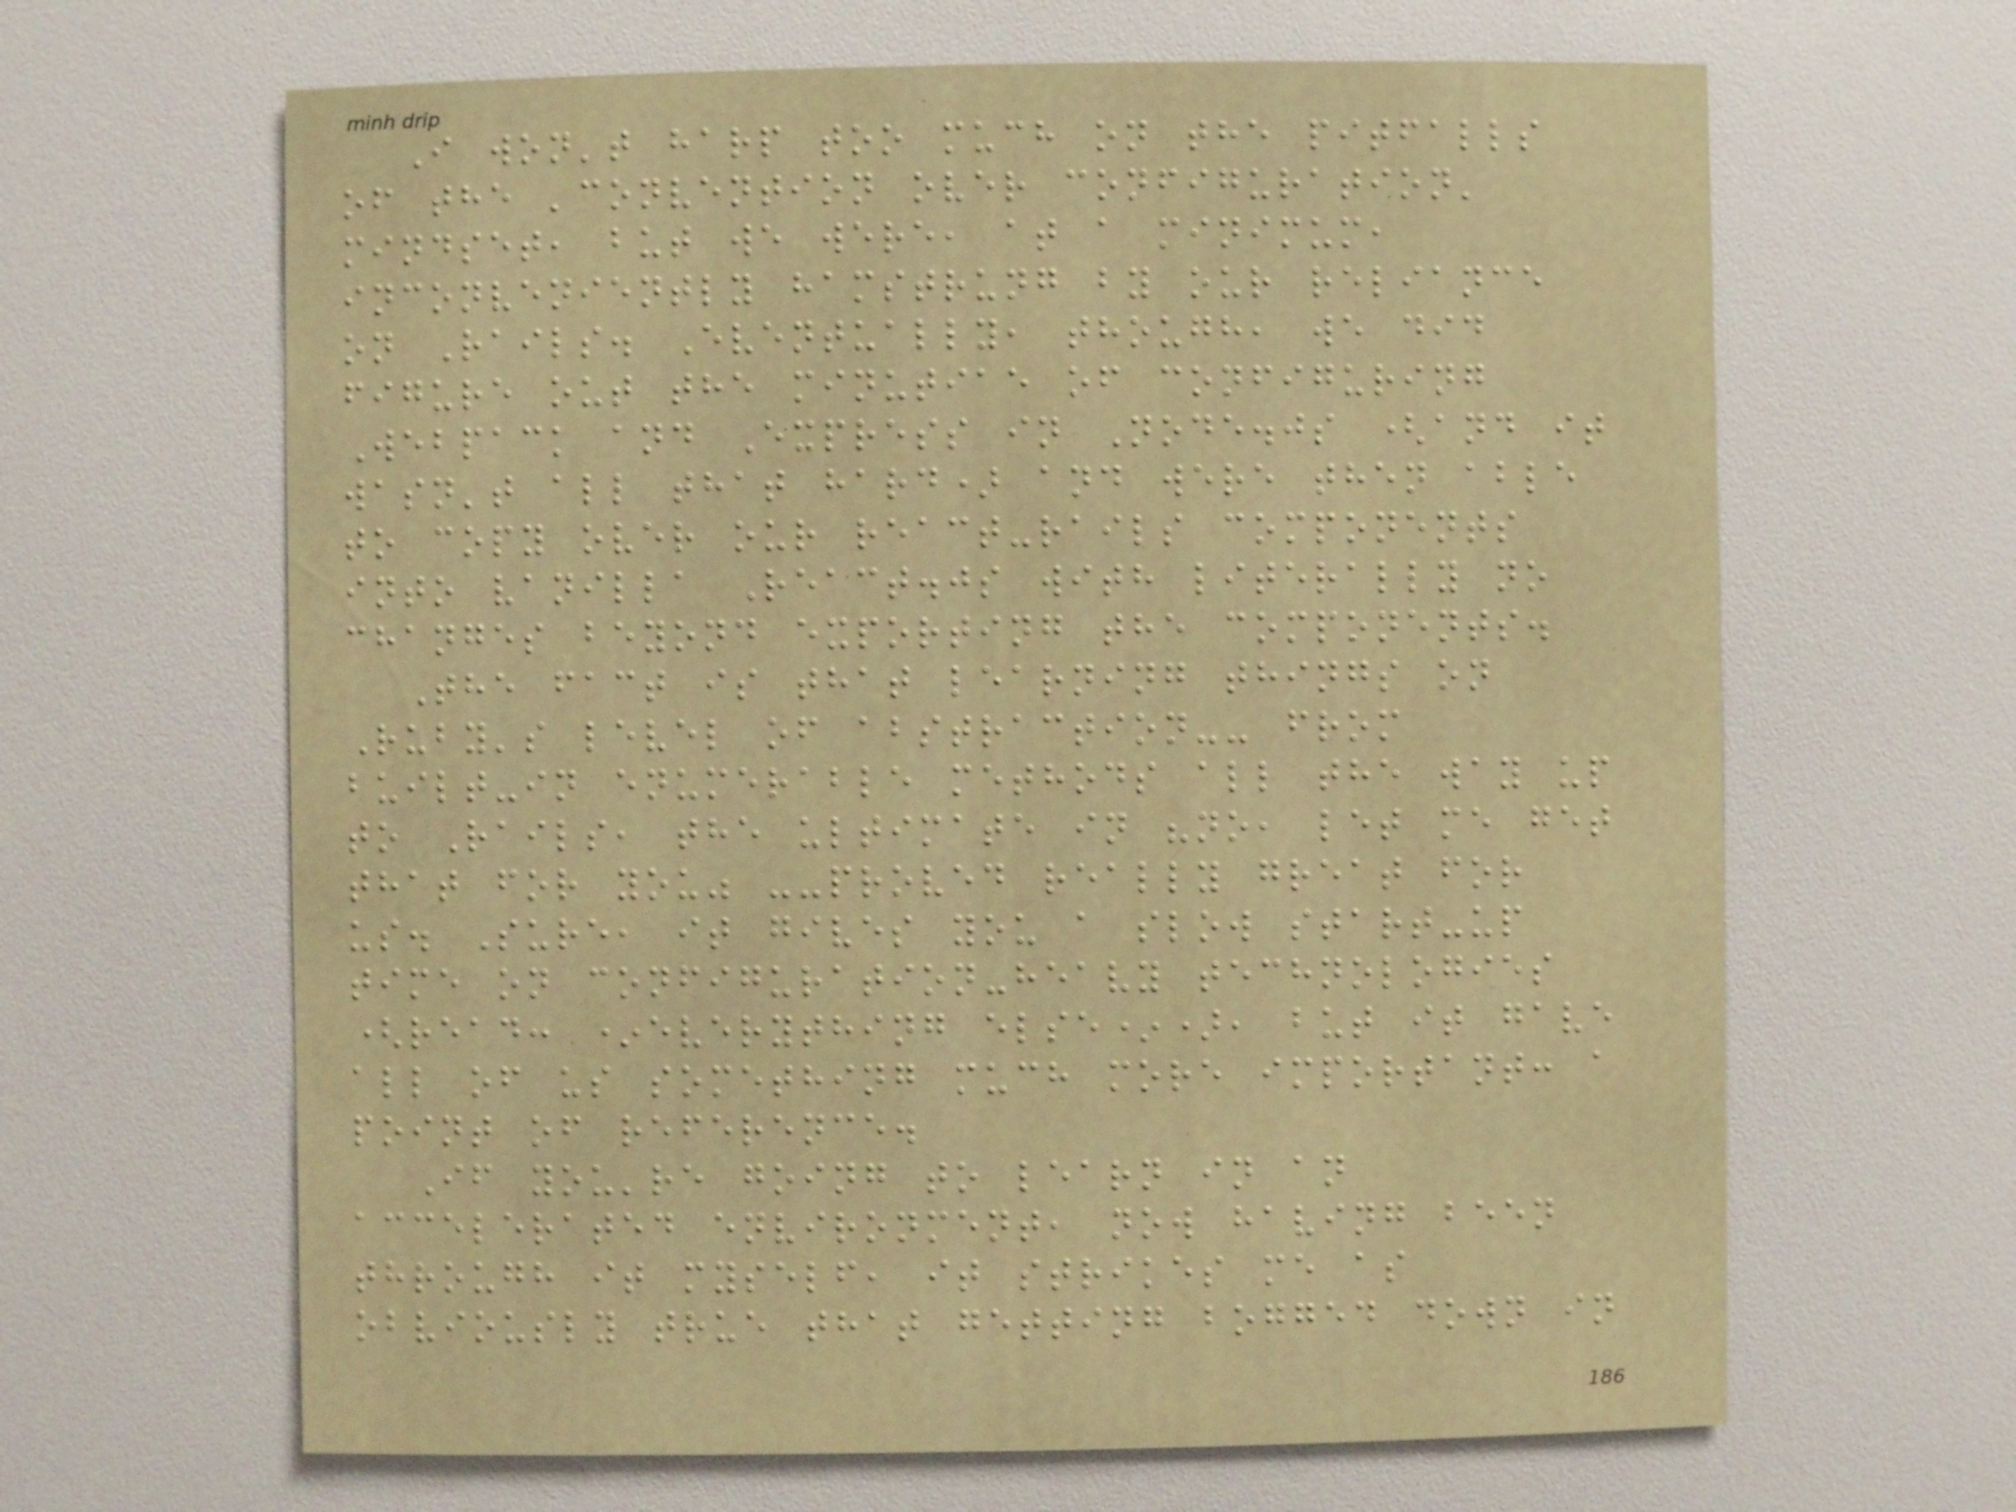I won't harp too much on the pitfalls
of the 'convention over configuration'
mindset, but we were, at a minimum,
inconveniently hamstrung by our reliance
on Rails. Eventually, though, we did
figure out the minutiae of configuring
Webpack and Express in Node.js (and it
wasn't all that hard) and were then able
to copy over our react-rails components
into vanilla React.js with literally no
changes beyond exporting the components.
The fact is that learning things on
Ruby's level of abstraction-- from
built-in enumerable methods all the way up
to Rails, the ultimate in "no, let me get
that for you" --proved really great for
us. Sure, it gives you a slow start-up
time on configuration-heavy technologies
(read: *everything else*), but it gave
all of us something much more important: a
point of reference.
If you're going to learn in an
accelerated environment, now having been
through it myself, it strikes me as
obviously true that getting bogged down in
